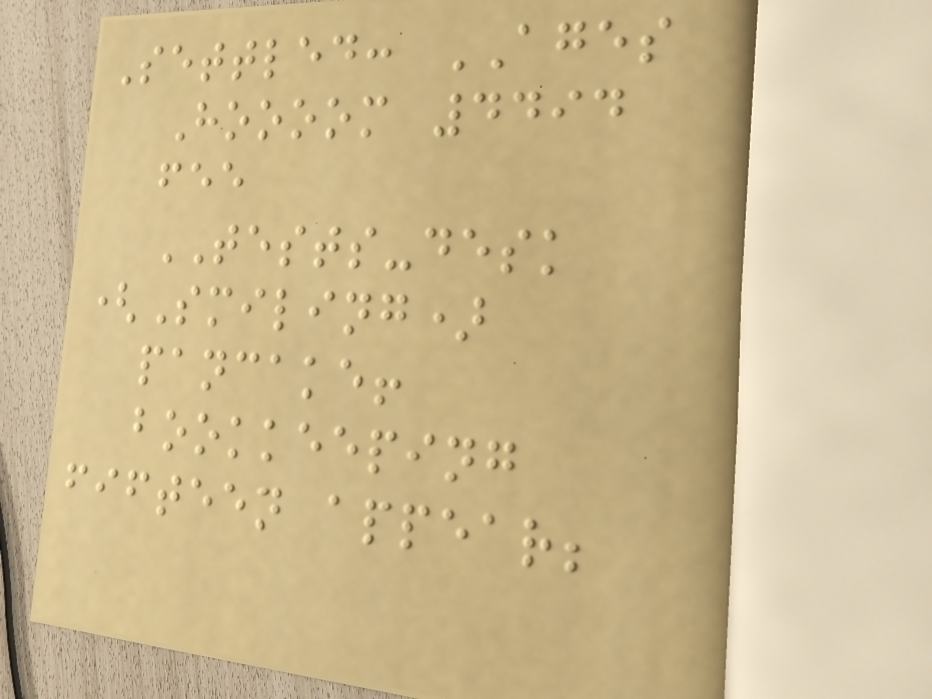Settled: AGES
Hoooom 4494
fee
TESTS-desk
(Smiling)
pancake!
bookkeeping
fifteen appear;
